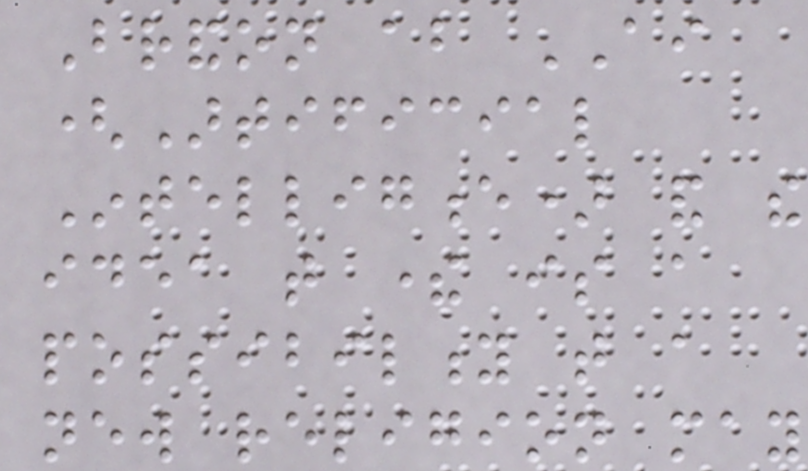Brandon about AI
(Artificial
Intelligence) and the
idea that there is a
possibility that a
new religion may
